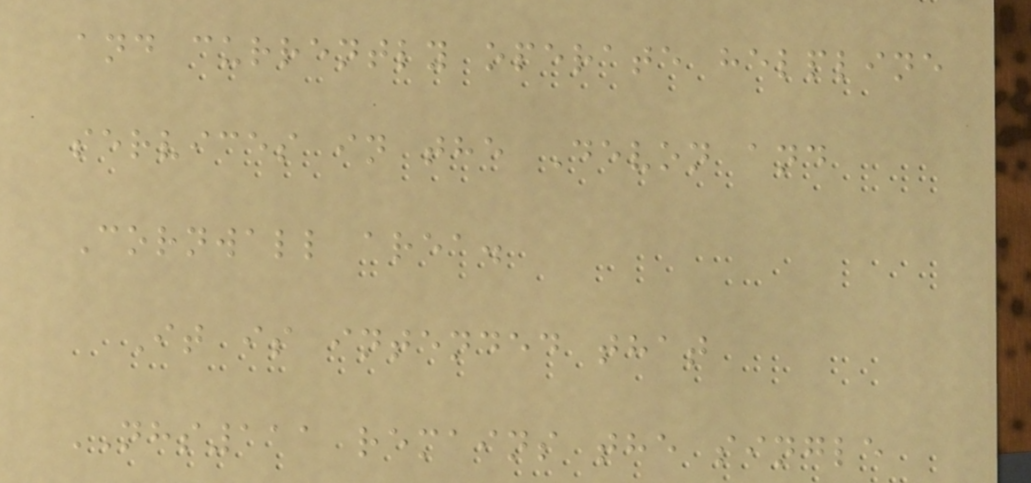and currently operate helpline
services in the Devon and
Cornwall area.
It is intended that
NHS111 remains the single
